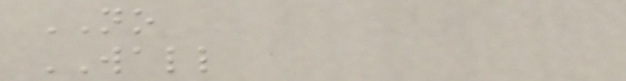NO
WALL
